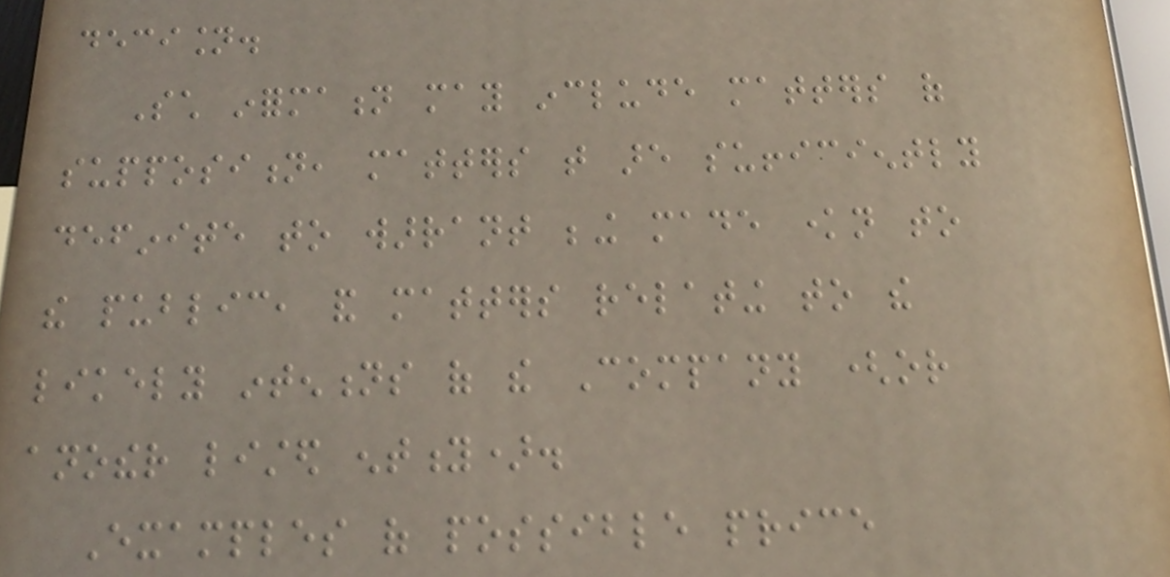decision.
Such information may include matters of
supposition, matters that are sufficiently
definite to warrant being made known to
the public, and matters relating to the
likely intentions of the Company (or
another listed entity).
Examples of possible price
